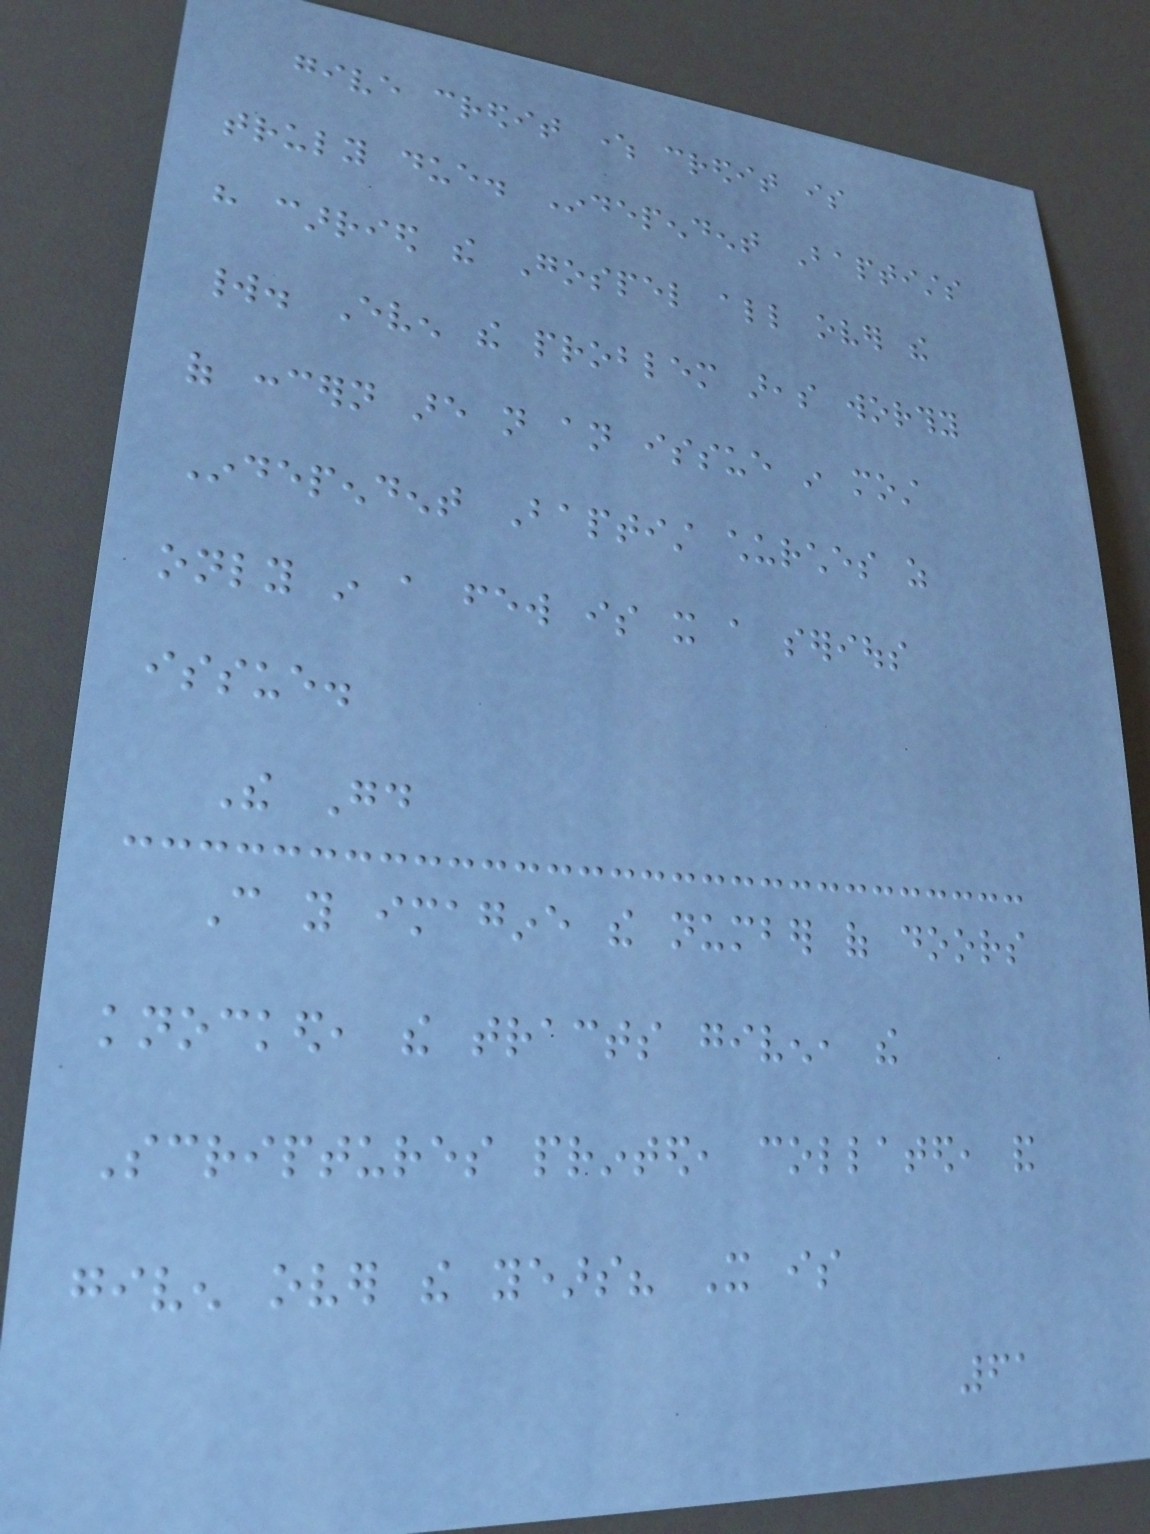give credit where credit is
truly due. Independent Baptists
have carried the Gospel all over the
world. Even the problem areas worthy
of concern are not an issue in most
Independent Baptist churches as
only in a few is it a serious
issue.
The Good
Can you imagine the number of doors
knocked, the tracts given, the
Scriptures printed, collated, and
given over the years? It is
61
